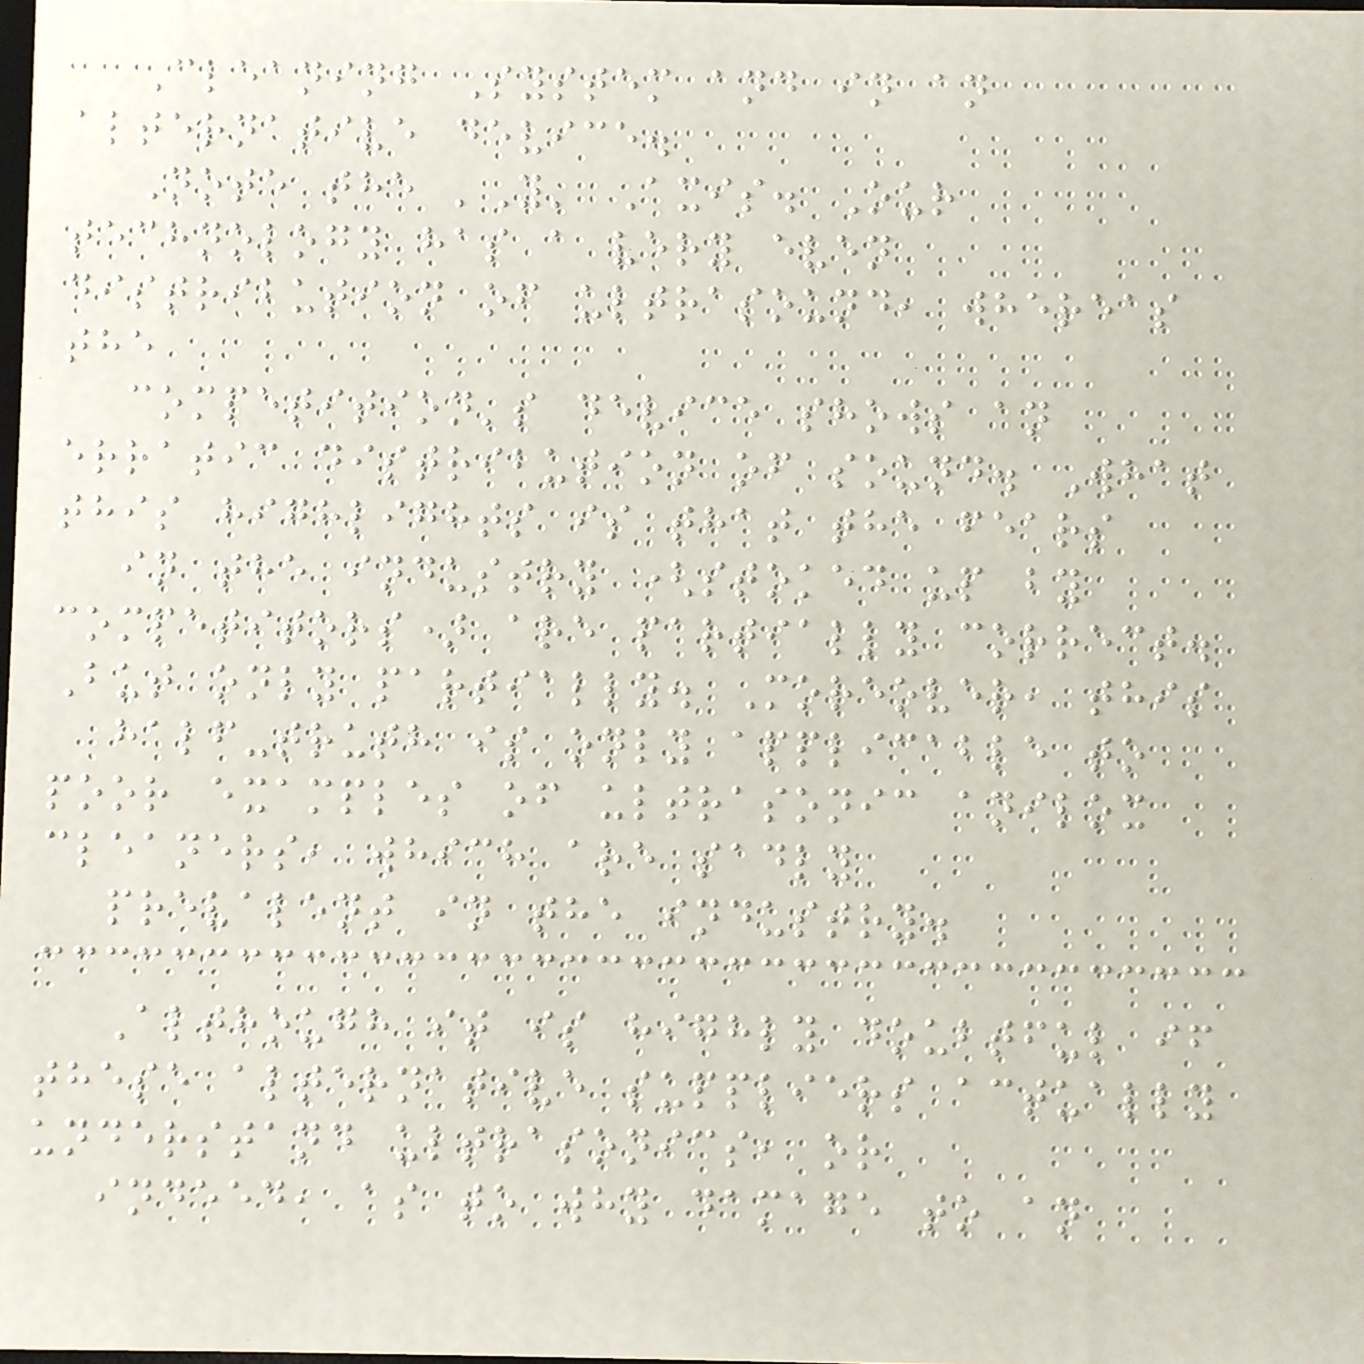Cleaning System and in an
alternative device.
Note the 'Y' Axis. Our
technology has a very even
distribution of ultrasound, whereas
the
competition's device shows an
erratic distribution of sound. What
this highlights is that the fears
in the industry (stoked up by
competitors) are partially correct.
But only partially. Moreover, this
half-truth is only applicable to
poor examples of ultrasonic anilox
cleaners, which are sadly
prevalent in the industry.
Although it is highly doubtful if
these alternative suppliers actually
understand ultrasonics, or
indeed, as to why damage to an
